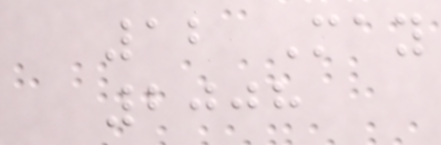12 May
2008
